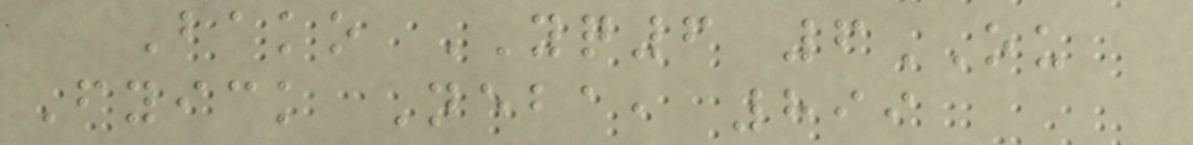Bako YQ6 6OU
Fyick Neba, 899
